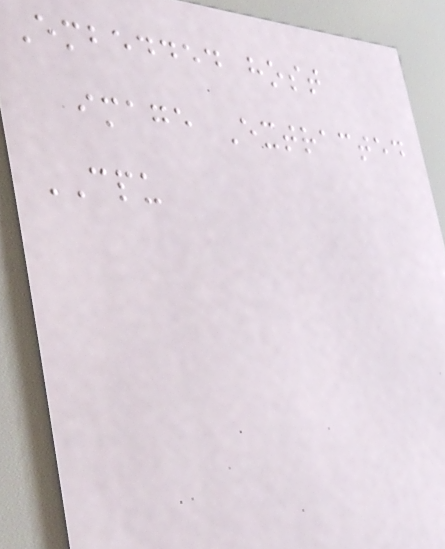Embedded host
image Extracted
CPU
